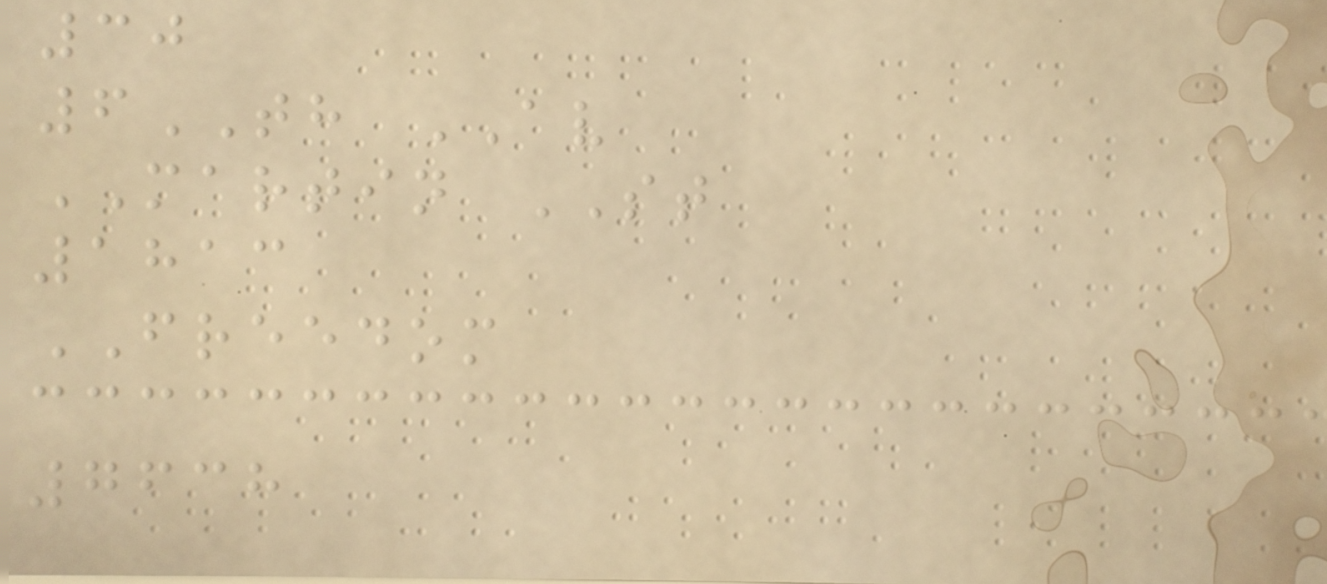30
6TH AV
MARTIN ST
1813
FREEDOM
7638
